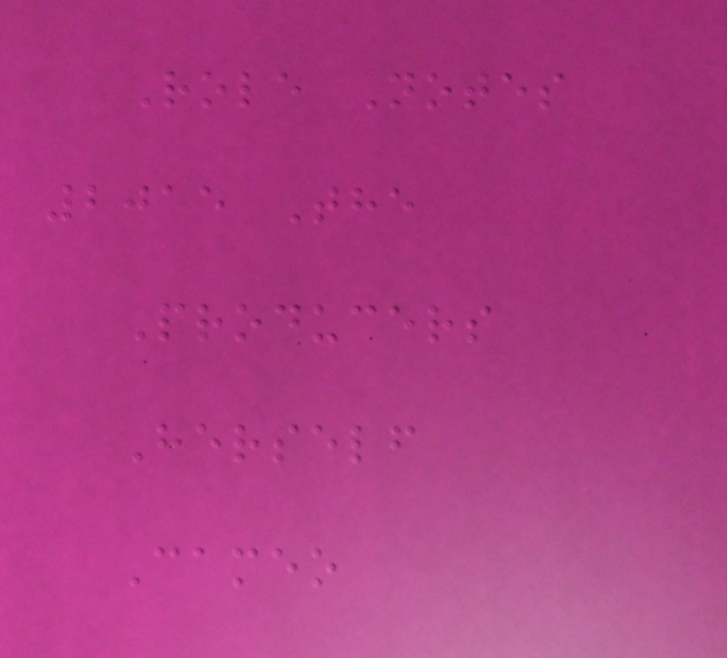Role Notes
2015 The
Producers
Herself
Cameo
